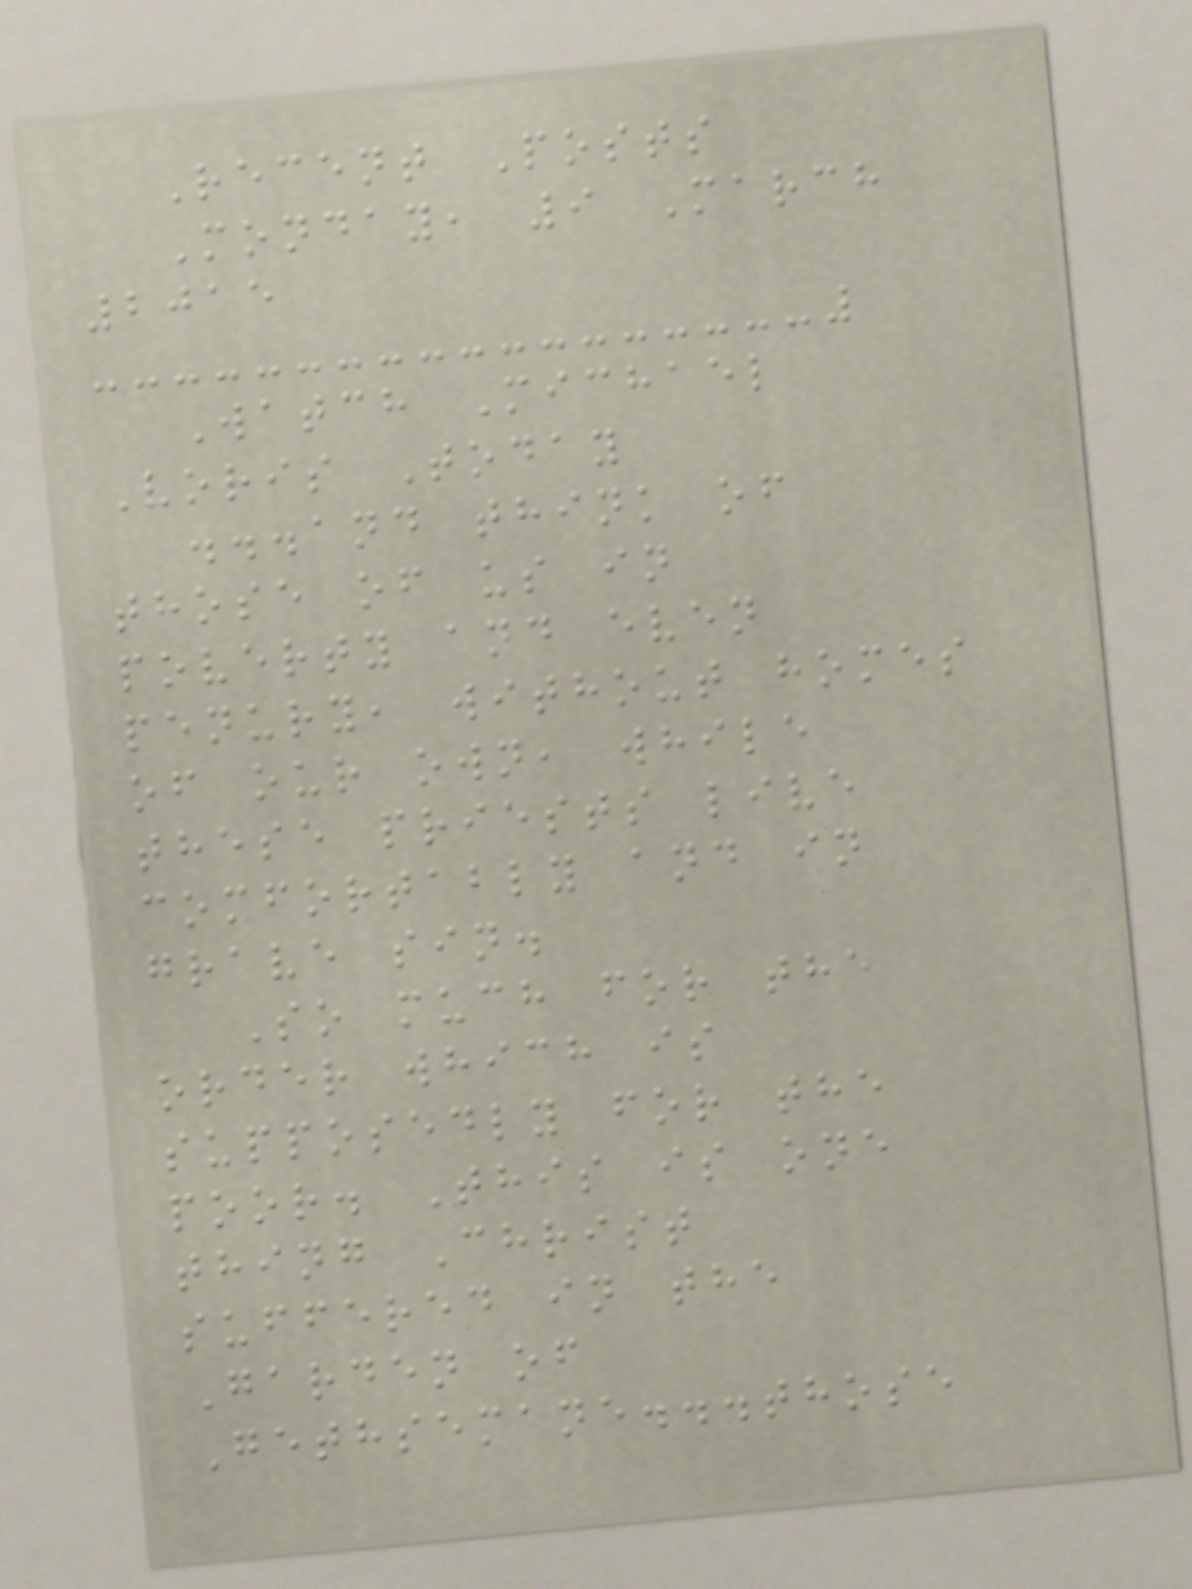Recent Posts
Monday, 9 March
2015
Watch Michael
Voris Today
...and think of
those of us in
poverty and even
penury, without homes
of our own, while
these priests live
comfortably and in
grave sin.
So much for the
order which is
supposedly for the
poor. This is one
thing Christ
suffered in the
Garden of
Gethsemane...those
